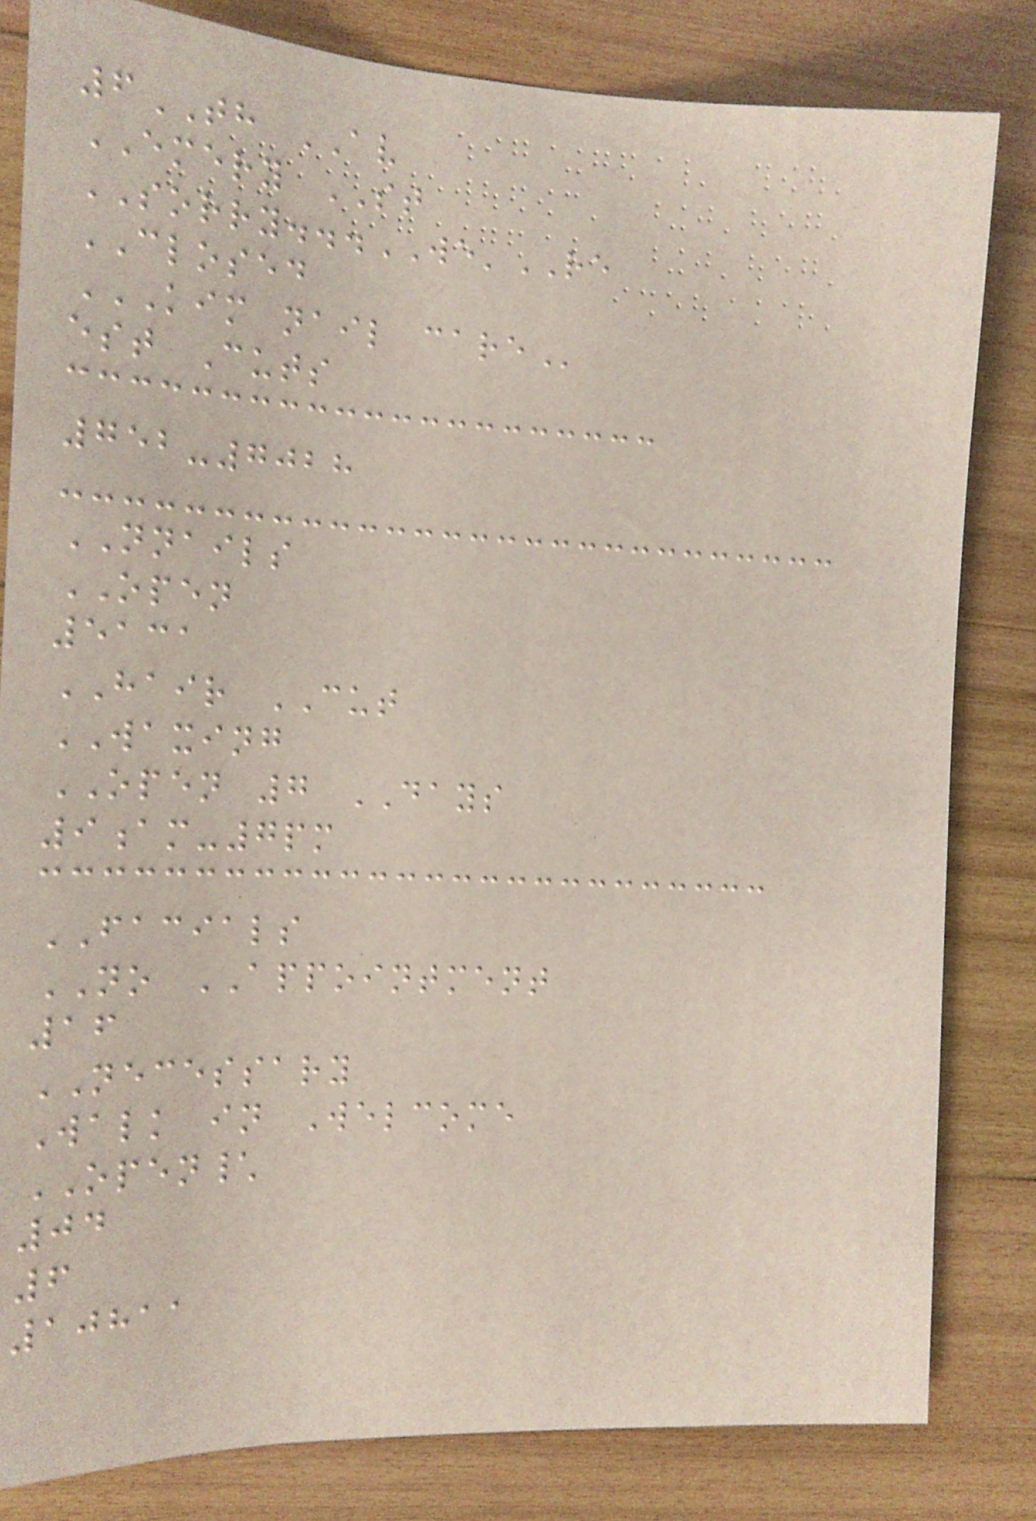6TH AV
EMERY ST
SORRY...WE'RE
CLOSED
KIM NAIL CARE
est Cuts
752-7028
NNAILS
OPEN
5131
HAIR CUT
WAXING
OPEN 7 DAYS
9am-7pm
FACIALS
NO APPOINTMENT
16
NECESSARY
Walk in Welcome
OPEN\
04
6
10811
